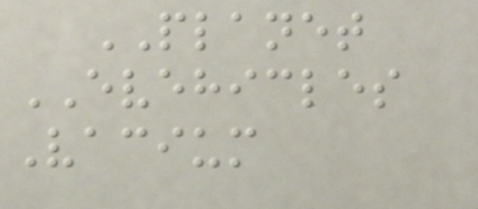PLANET
EVEHICLES
Vacium
